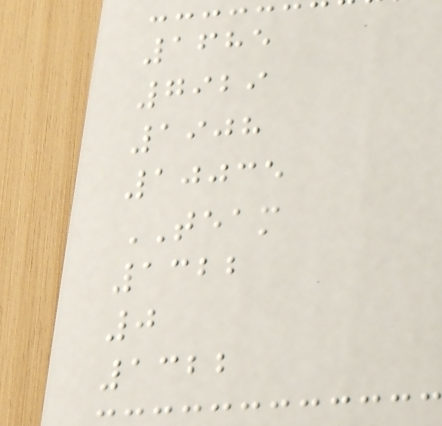1685
7929
1908
10035
TEAM
1322
0
1322
